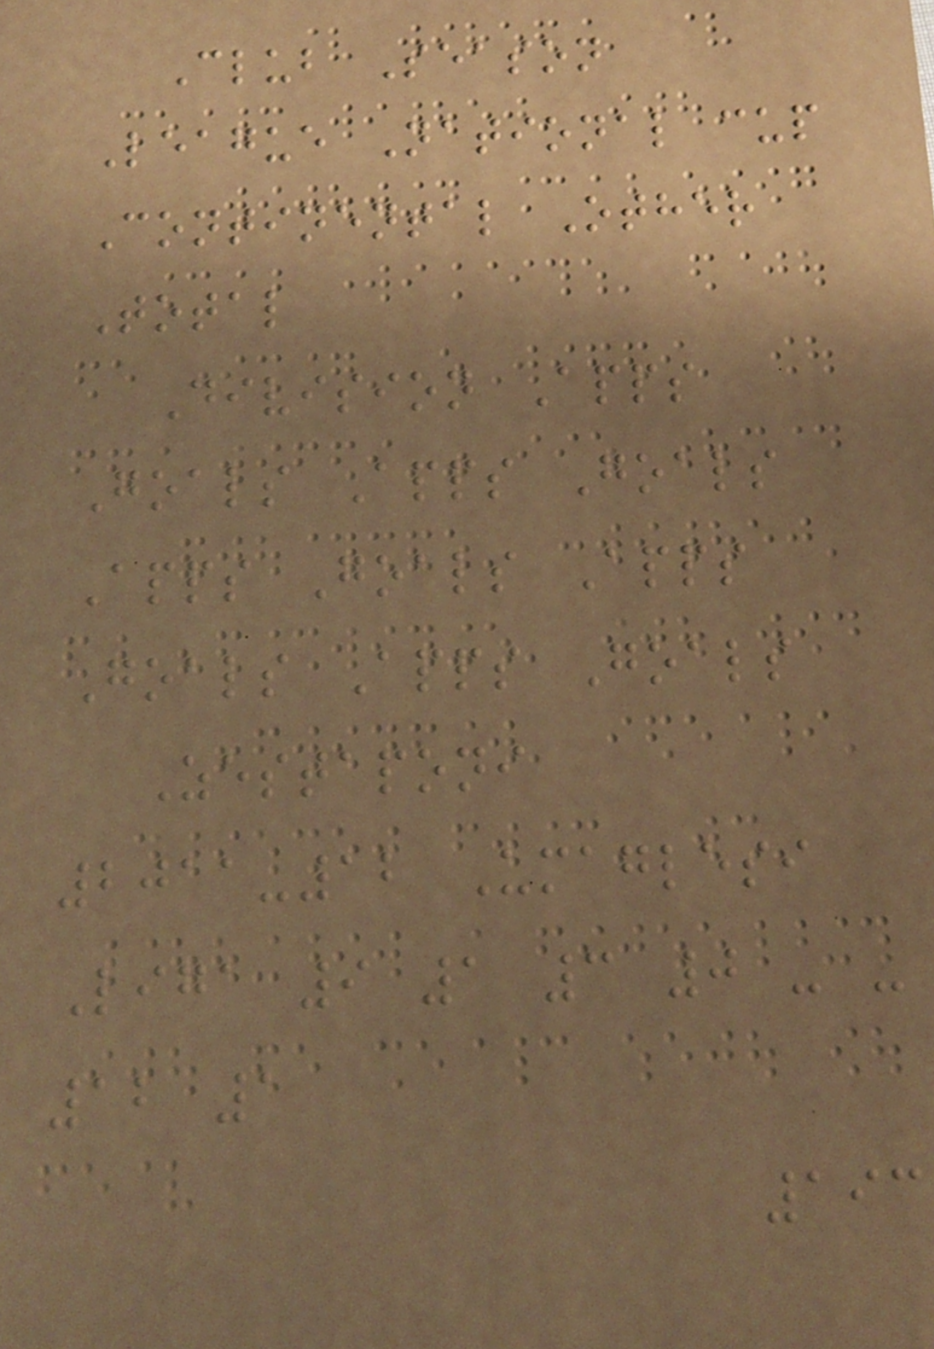Club Season
League National cup
Continental Other
Total
Division Apps
Goals Apps Goals
Apps Goals Apps
Goals Apps Goals
Zestaponi
2011-12 Umaglesi
Liga 9 1 3 0 - -
12 1
193
